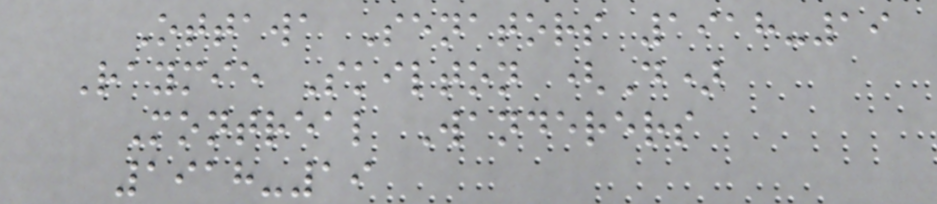Ottawa Senators 1918-19
Raymie Skilton (D)
Montreal Wanderers
1918-19
